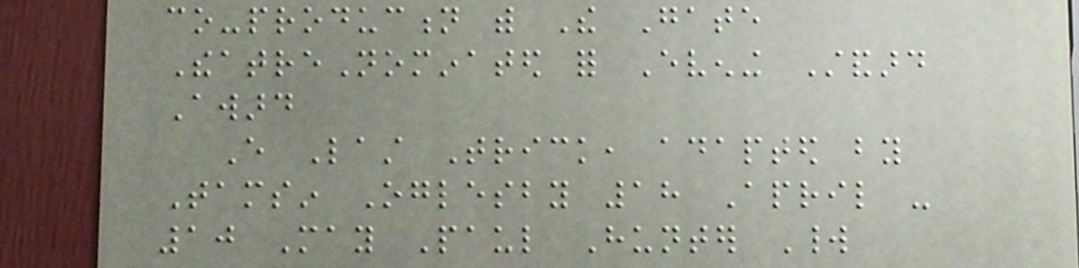co-production with The Gate
TheatreNominated for Evening Standard
Award
Every Last Trick, adapted by
Tamsin Oglesby 18 April -
10 May Paul Hunter World
